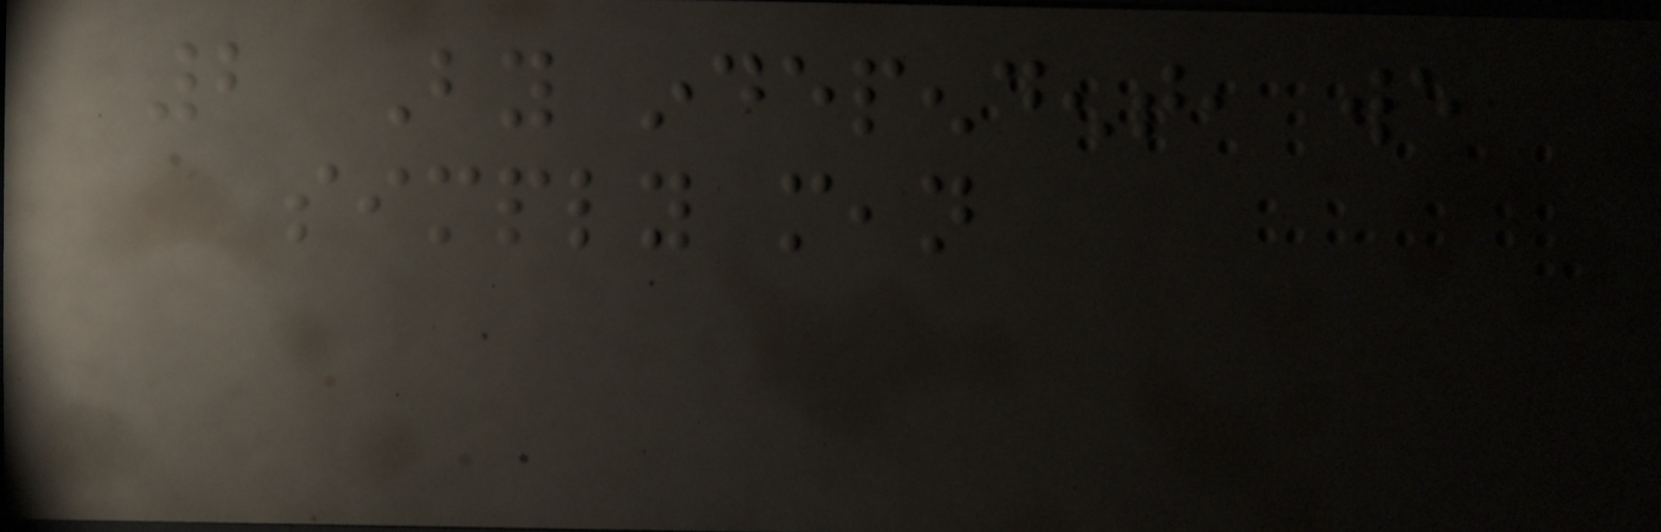2 By independent, we
simply mean
